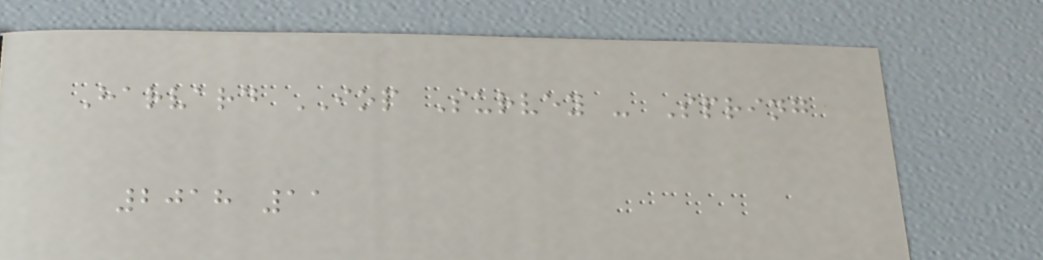Harvard IOP Survey - Spring
2018 11
